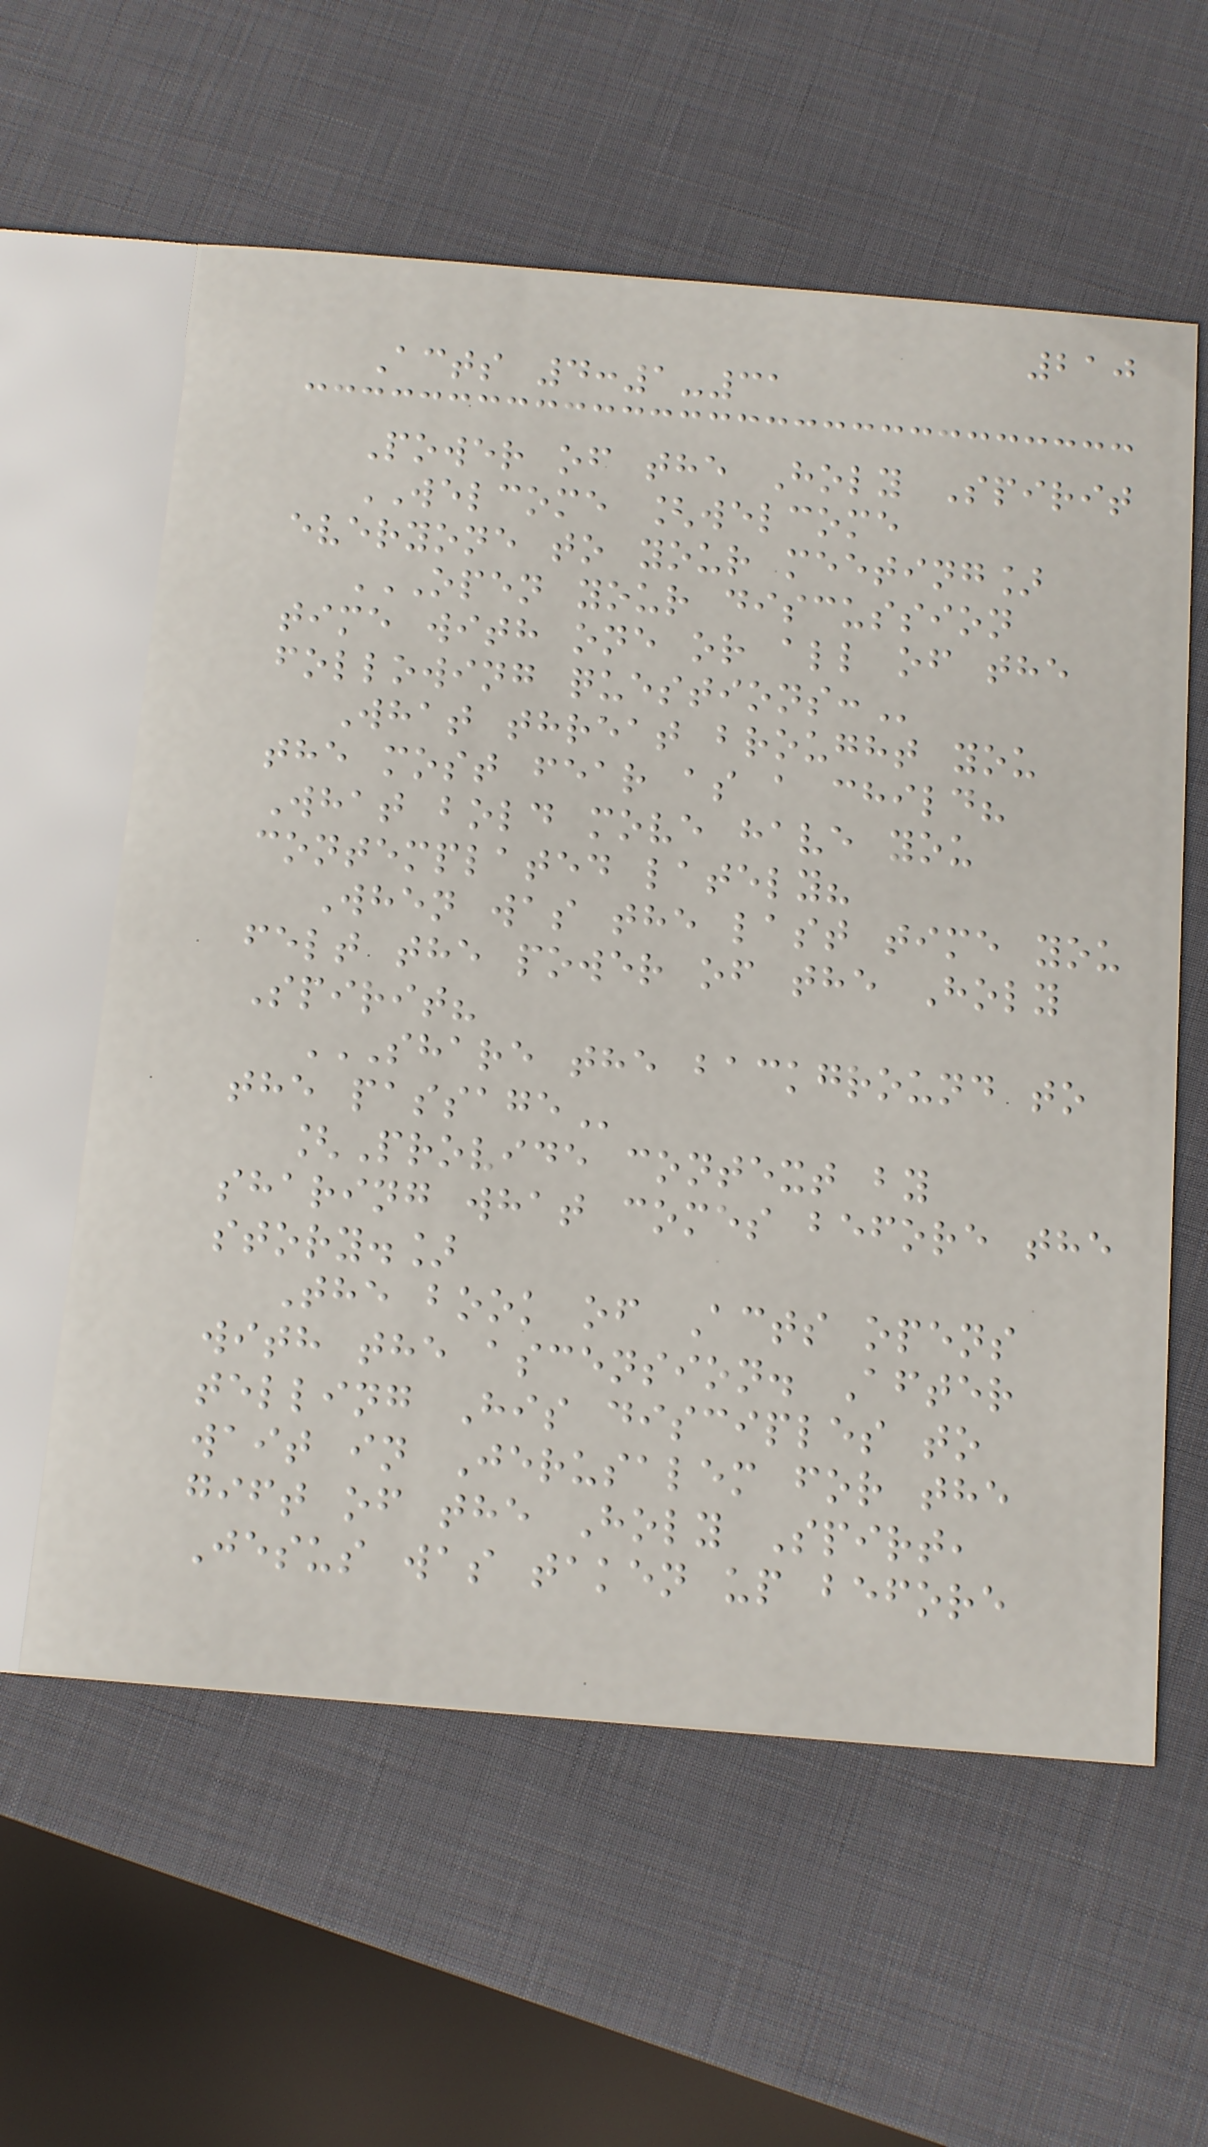210
Acts 4:1-31
Power of the Holy Spirit
WELCOME [welcome
everyone to your meeting]
OPEN YOUR DISCUSSION
TIME WITH ONE OR ALL OF THE
FOLLOWING QUESTIONS:
What threat brought you
the most fear as a child?
What bold move have you
contemplated lately?
When was the last time you
felt the power of the Holy
Spirit?
SHARE THE BACKGROUND TO
THE PASSAGE
[Provide context by
sharing what comes before the
story.]
The book of Acts opens
with the ascension. After
telling His disciples to
wait in Jerusalem for the
gift of the Holy Spirt,
Jesus was taken up before
